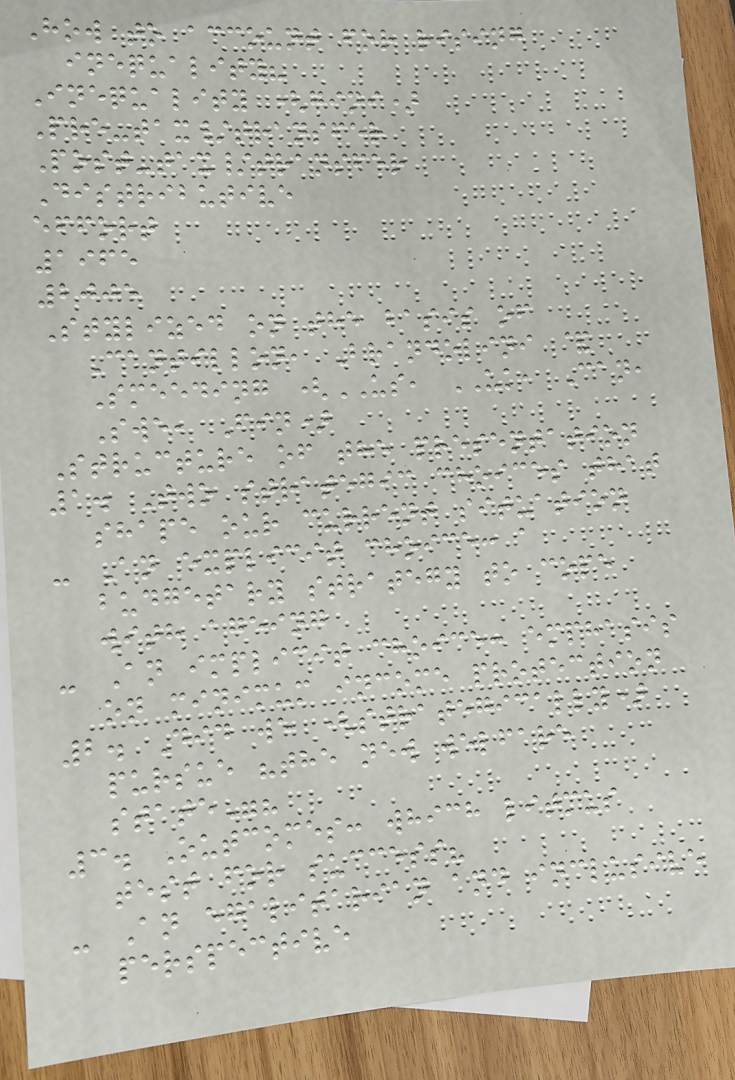How to account for rising
inequality?
Inequality (gini)
Pre-tax/transfer
Post-tax/transfer
Distributive
effort
1965
2005
Stylized on the basis of
Cantillon, Brandolini &
Smeeding (US, UK, Can,
Swe, Fin)
Structure of the presentation
1. Two strategic choices that
shape our current situation
- An explicit choice: a
budgetary strategy to cope
with ageing
- An implicit choice: emphasis
on minimum income protection
2. Did we (strategically)
pursue "the new welfare
state"?
3. Outcomes: which litmus
test for success?
- An egalitarian and inclusive
perspective
